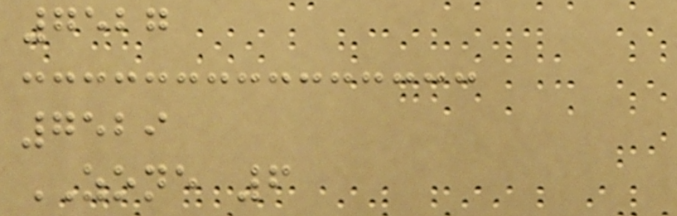7527
7529
ZONE 6
